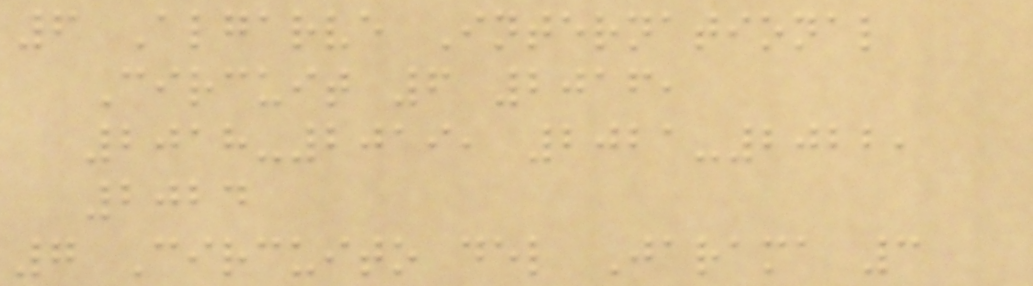6 Algarve International
Circuit 6 2016,
2018-2019, 2021-2022,
2024
7 Circuito del Jarama 3
